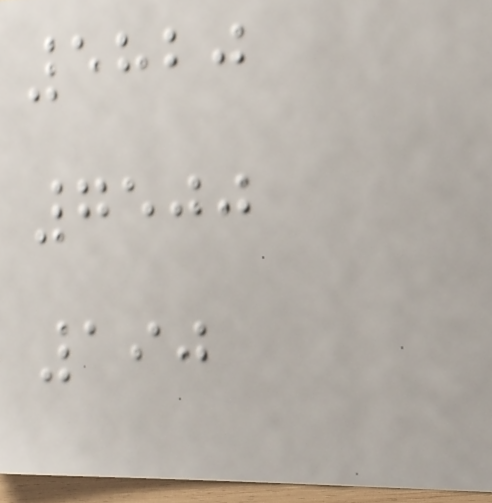5820
7500
190
